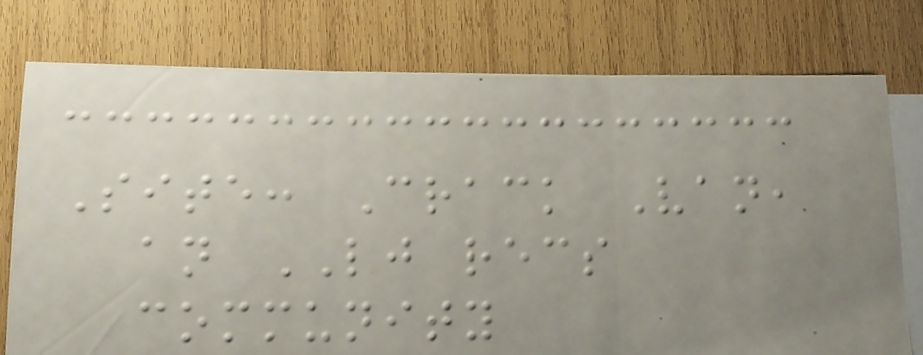Site: Crack Van,
an LJ recs
community
